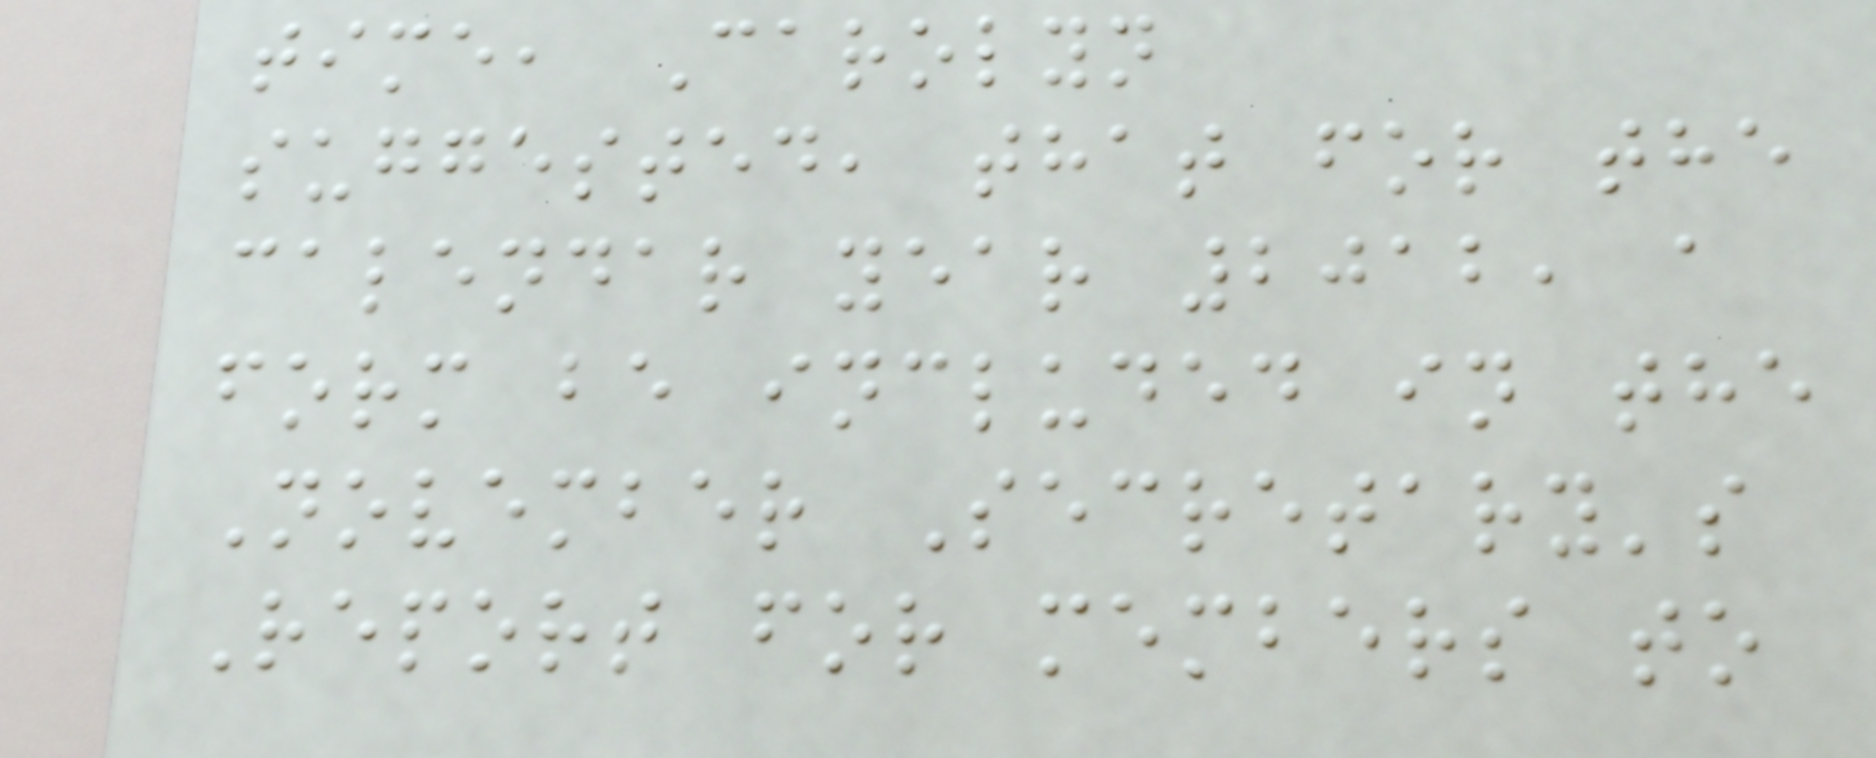time, Carolyn
suggested, that for the
calendar year 2012, a
form be included in the
November Secretary's
Report for members to
